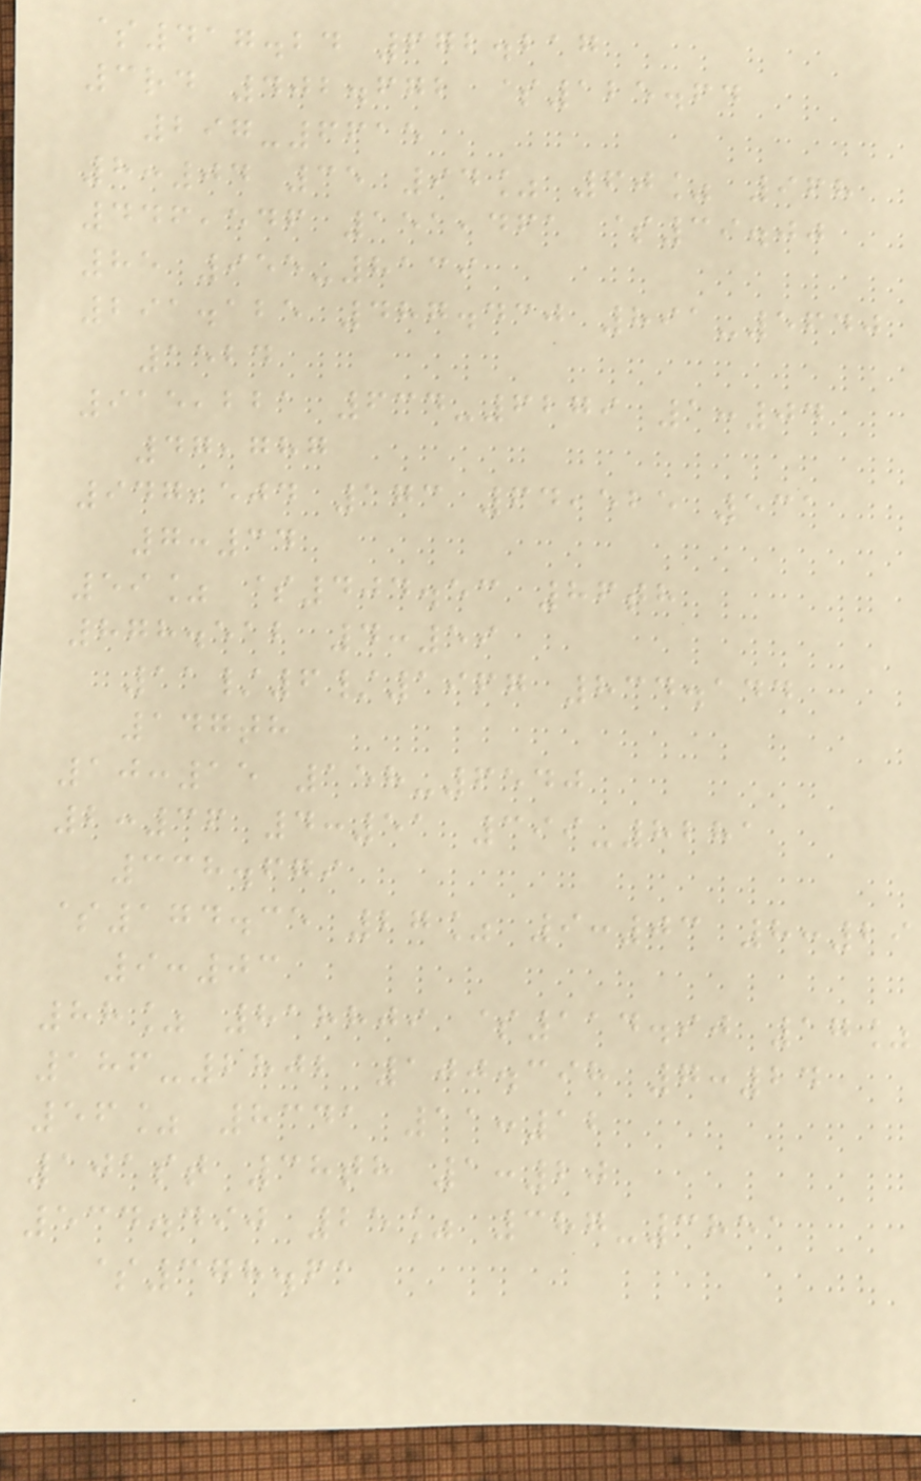$417.24 672.217
3rd 402.672 $125.64
297-6615
8:04 35 94% 60% 968
446,546 151,461 $39.00
85 955-8139
291.125 487.430 891-5640
1524
915,221 634-6279 1:04
47,787
947,504 173 64,525 531
7:34
59% $404.53 86th
878.512 4:59
11/6/1967 834.144
147th
10:15 158-6540
2:36 4:51 399-8281
338.679
$174.35 27% 9:03 8:29
9:03
88% 818809 $114.90 17%
186-2802 100.398 7:24
56% 8341 11:12
101st 38th 1:20
534.490 25% 387-3851
$378.61
